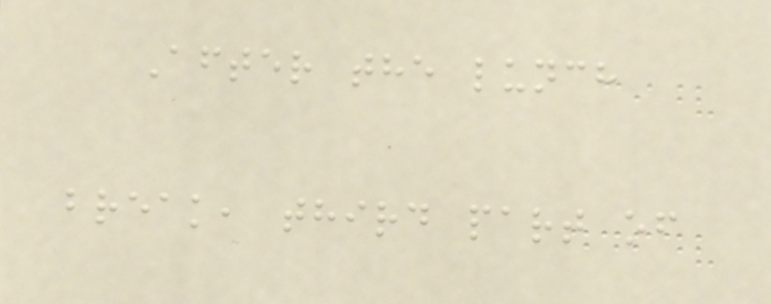After the lunch
break, third part of
